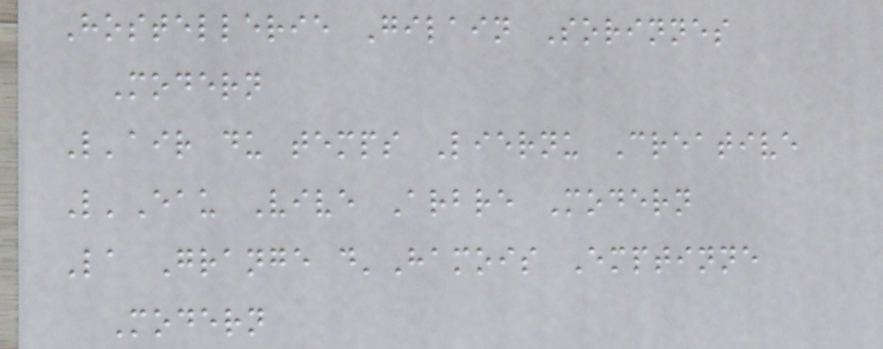Hostellerie Gilain Sorinnes
Modern
L'air du temps Liernu Creative
L'Eau Vive Arbre Modern
La Grange d'Hamois Emptinne
Modern
